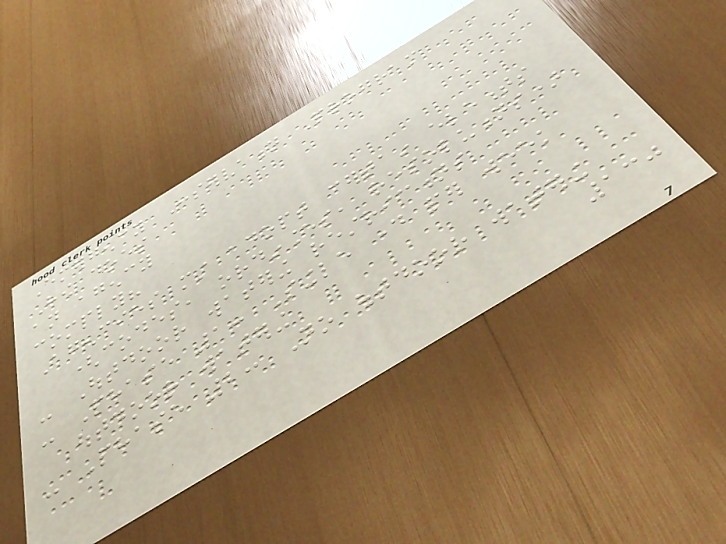Emergency Conservation Program
How does
an agency
comply?
Agencies must adopt certain elements
(codes, ordinances, resolutions)
- Outdoor watering restrictions
- Phase 1: Single day per week
outdoor watering
- Phase 2: No outdoor watering
130
